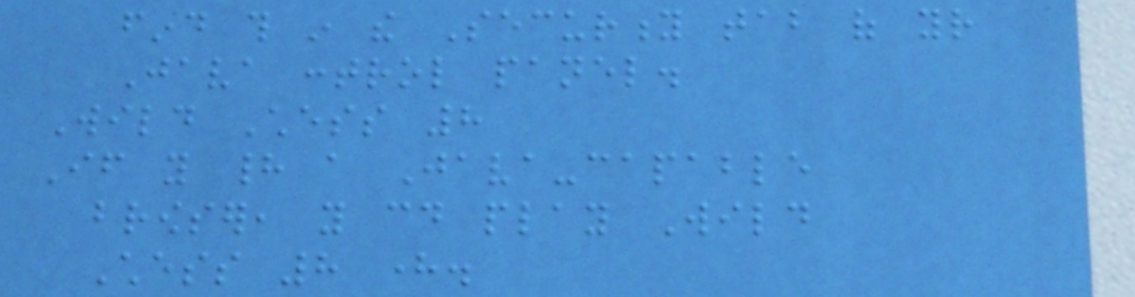find this in the Security tab of your
Java control panel.
Wild Chess 8
If you had a Java-capable
browser, you could play Wild
Chess 8 here.
